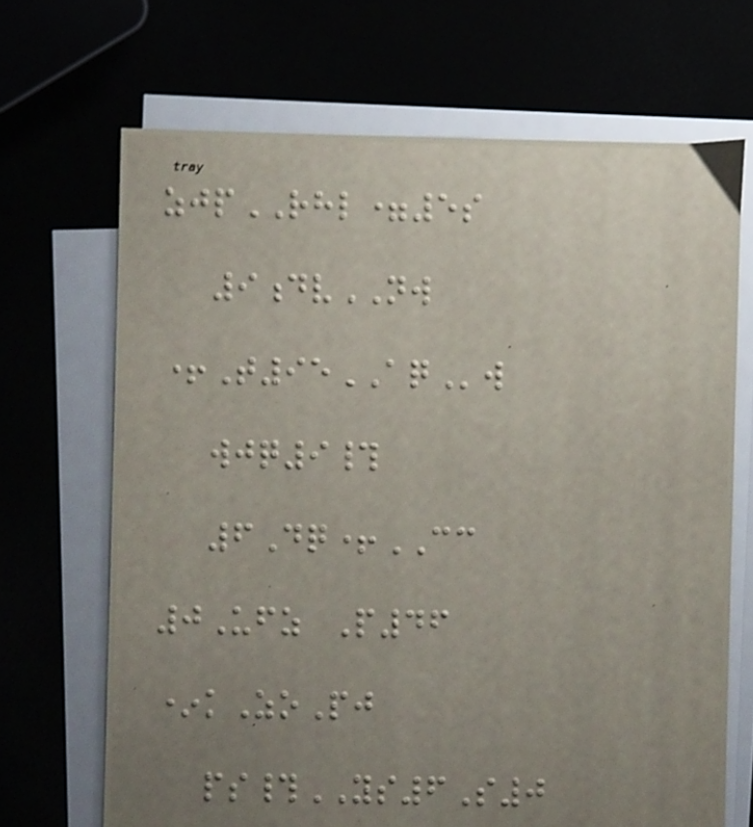zjpRHL=5s
9dvNW
+T95AQw
wjq9#
6Dq+CC
0Ufz P46
*kZoPj
ps#YS6S0
